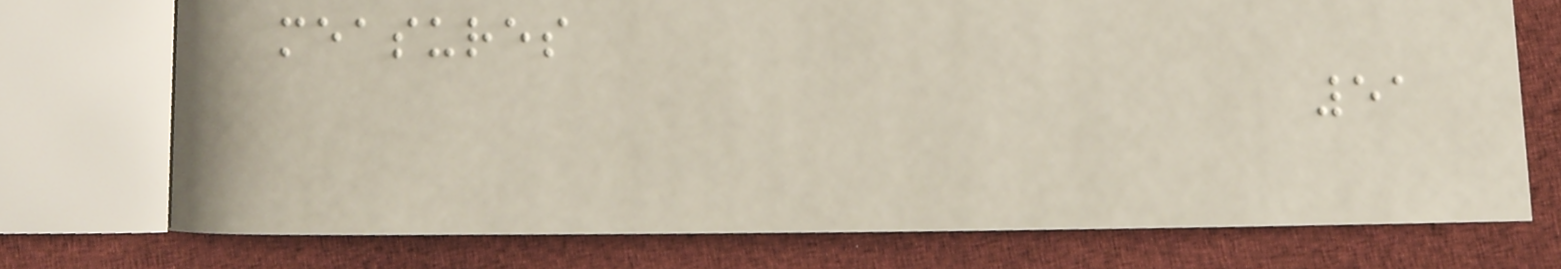measures
51
